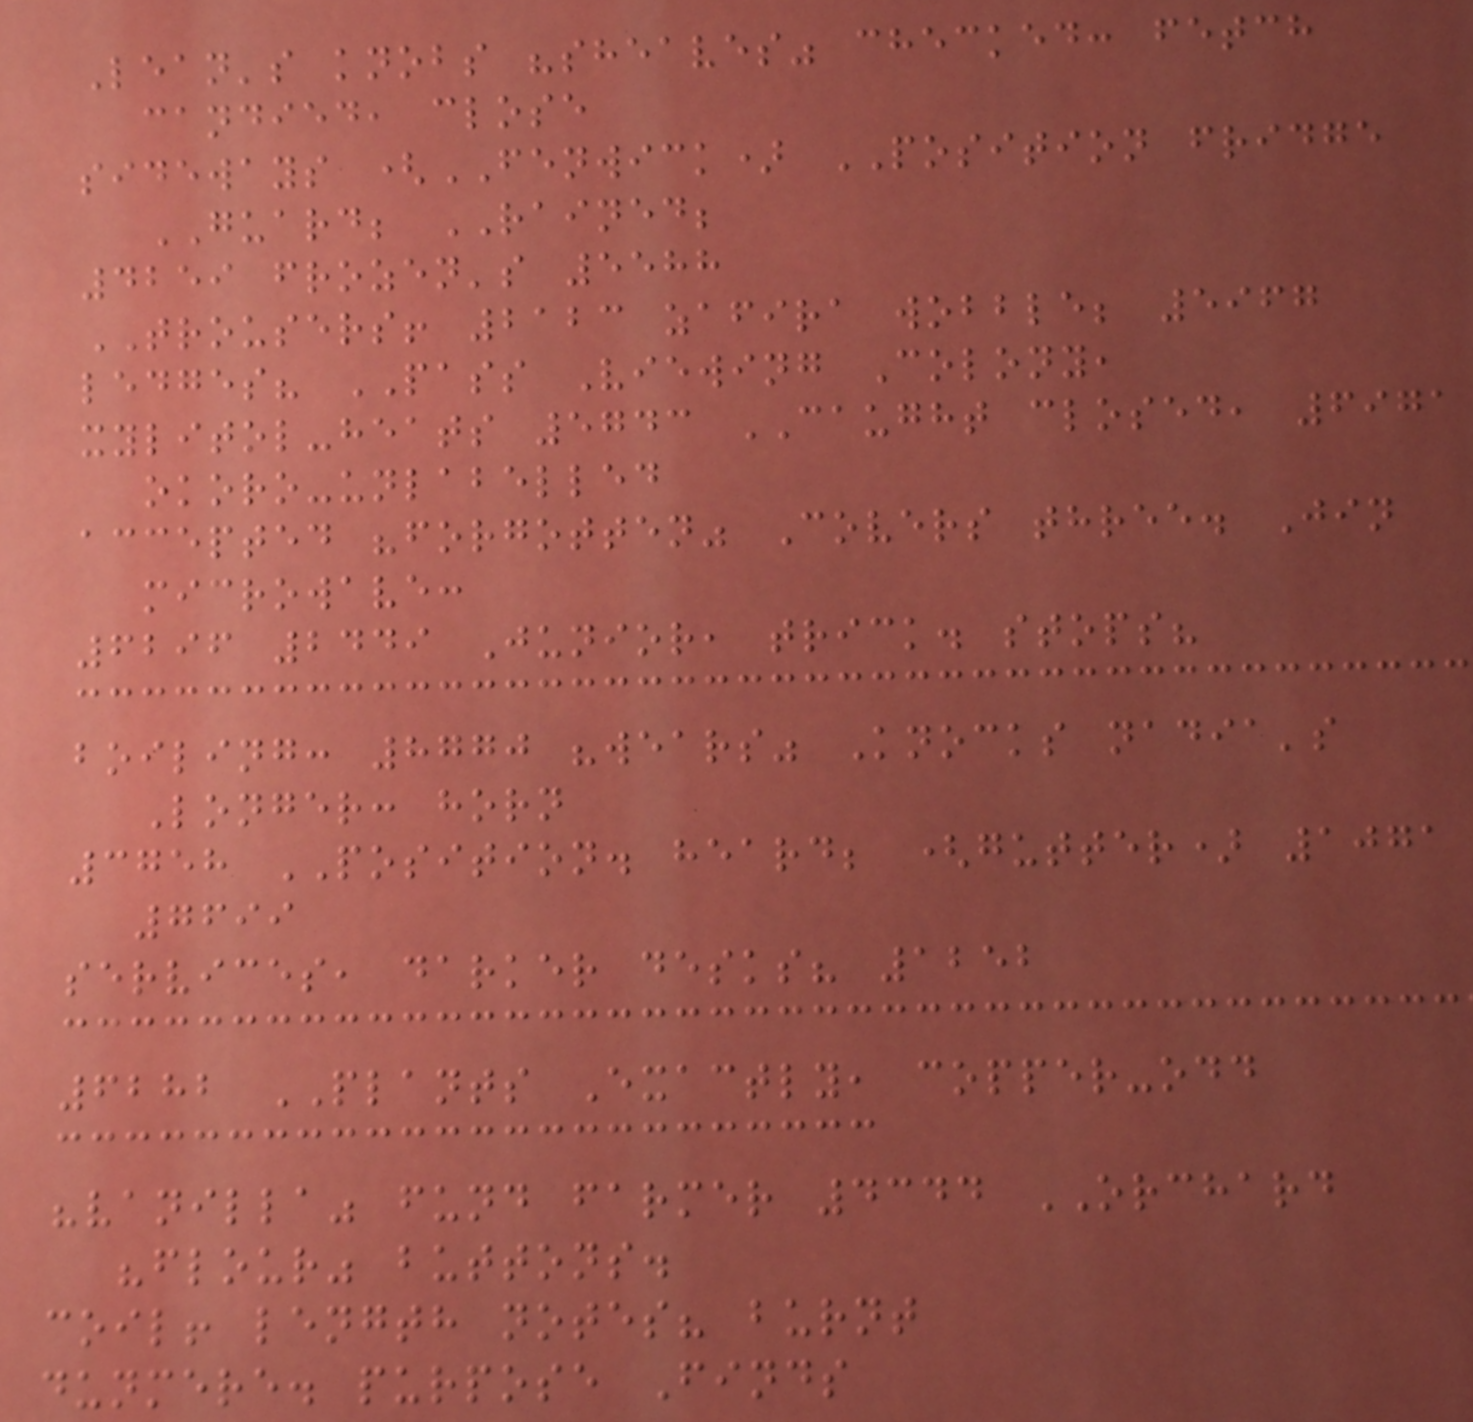Lean's knobs "sheaves" checked: fetch
candied, close
sideways (FENWICK) POSITION fridge
GUARD; RAINED;
4259 frozen's 5588
TROUSERS! 2123 zafira wobble; 5967
ledges? PASS Viewing Colony,
xylitol-heats 5743 CAUGHT closed, 6971
okoro-unlabelled
accepted "forgotten" Covers three. Jin
microwave:
6296 2449 Junior, trick. stops?
boiling: 8770 "wears" Knocks nadia's
Longer: horn
3758 POSITION. heard; (gutter) 1071
7699
services, darker desks? 1252
6282 PLANTS Exactly, copper-odd
"vanilla" fund farmer 4344 ORCHARD
"flour" buttons.
coil! length notes? burnt
dunmere. purpose Finds
